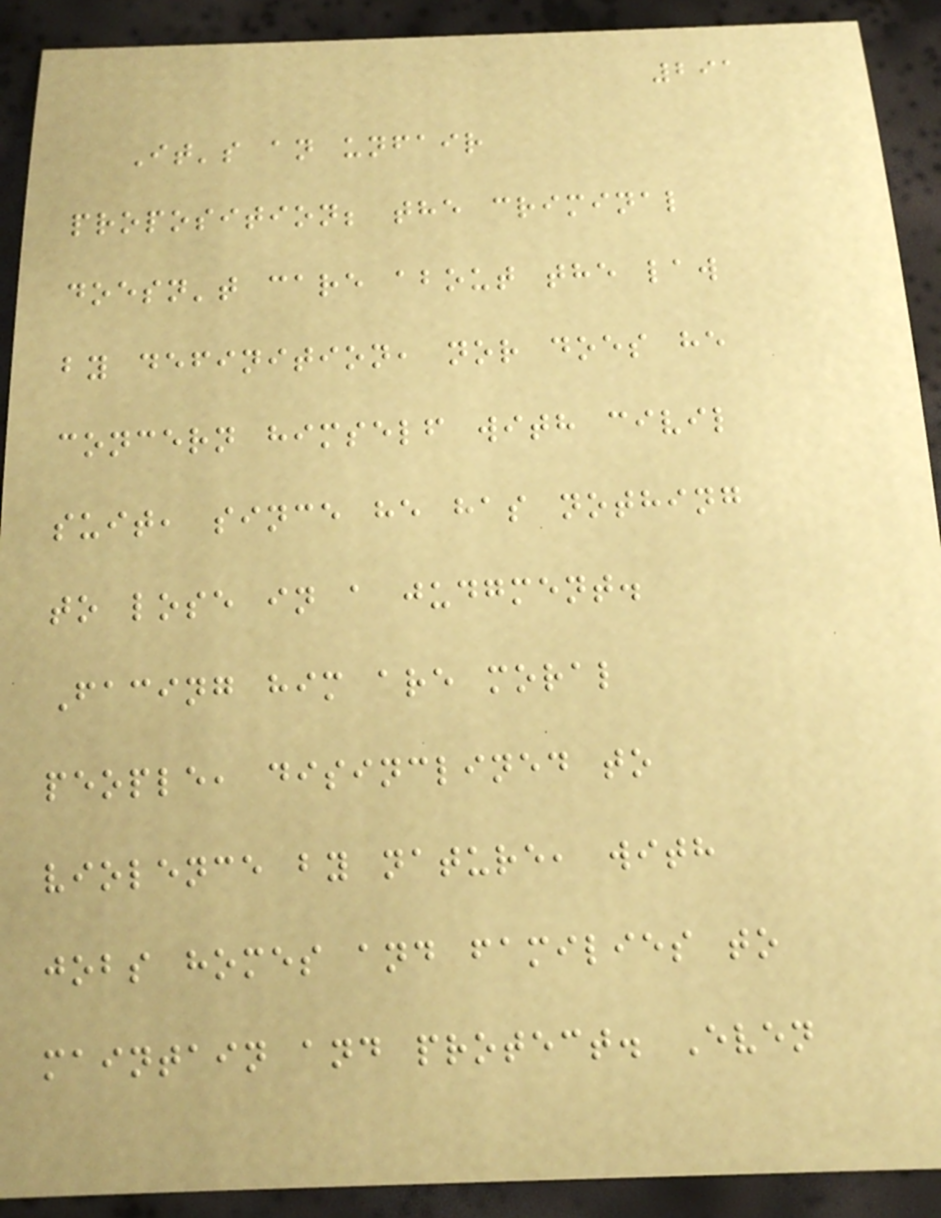291
It's an unfair
proposition; the criminal
doesn't care about the law
by definition, nor does he
concern himself with civil
suit, since he has nothing
to lose in a judgment.
Facing him are moral
people, disinclined to
violence by nature, with
jobs homes and families to
maintain and protect. Even
